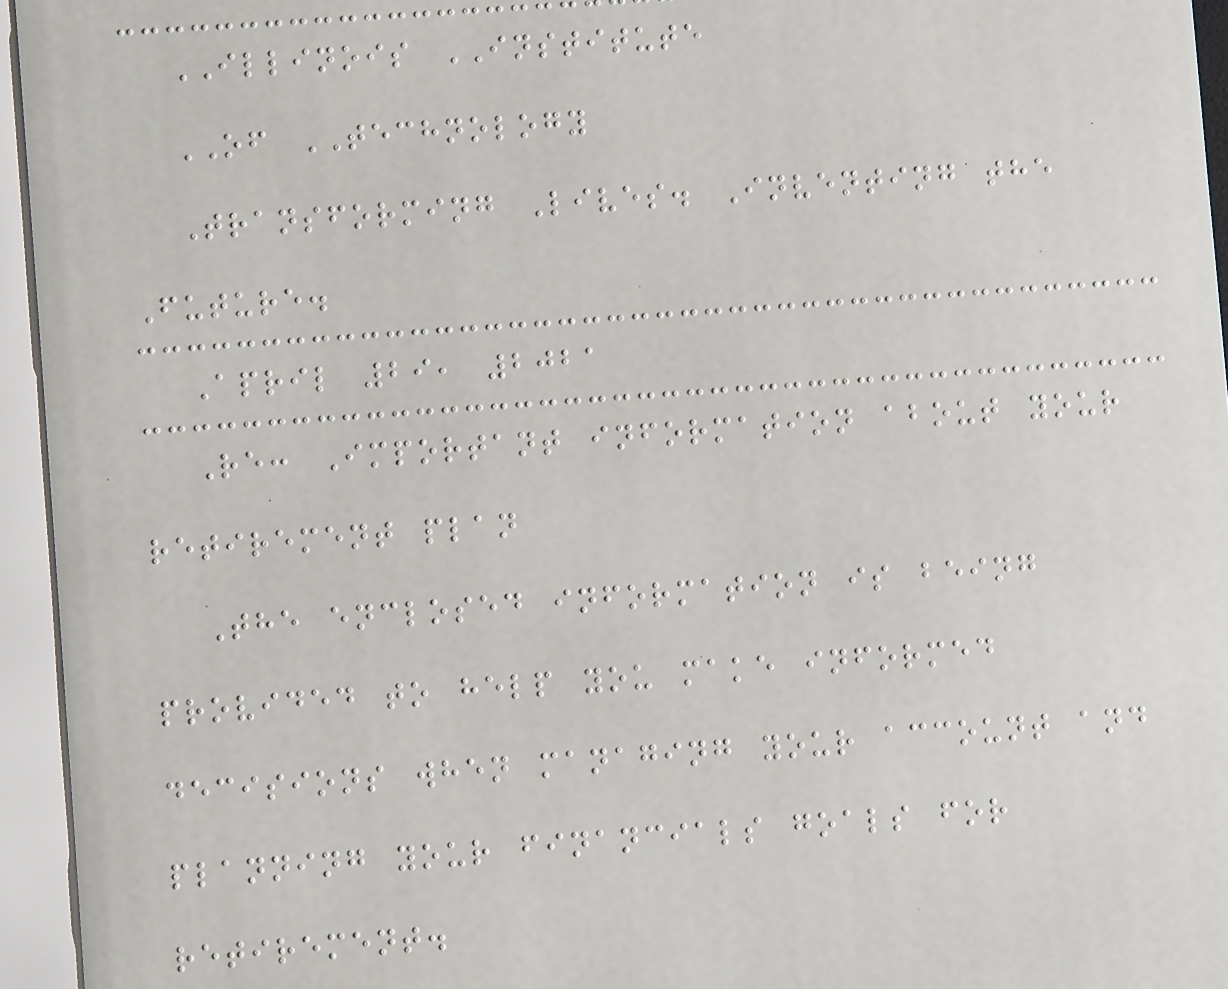ILLINOIS INSTITUTE
OF TECHNOLOGY
Transforming Lives. Inventing the
Future.
April 29, 2021
Re: Important information about your
retirement plan
The enclosed information is being
provided to help you make informed
decisions when managing your account and
planning your financials goals for
retirement.
